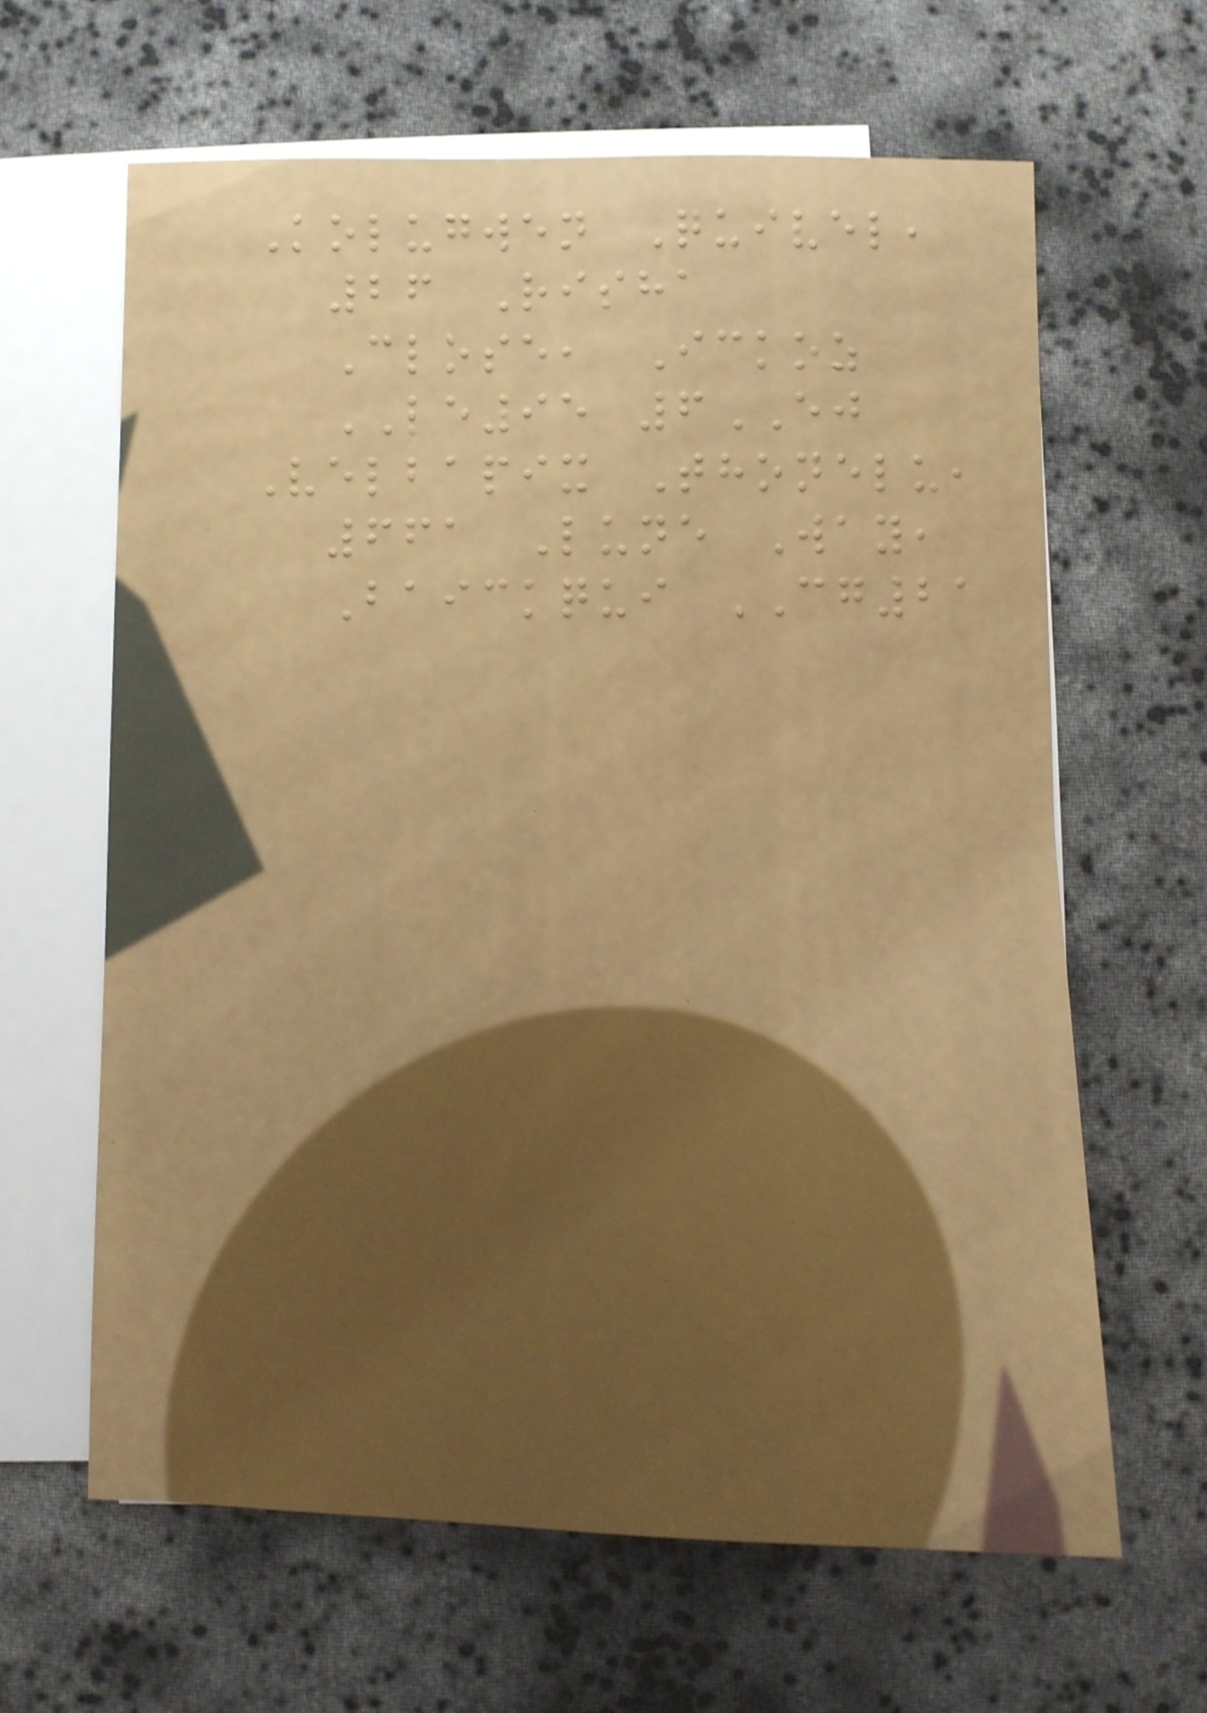Kolugwen Quivel,
26 Risha
Close, Ickoz
LE95 6EJ
Velbapix Thonelu,
661 Lune Way,
Baickqui CG21
